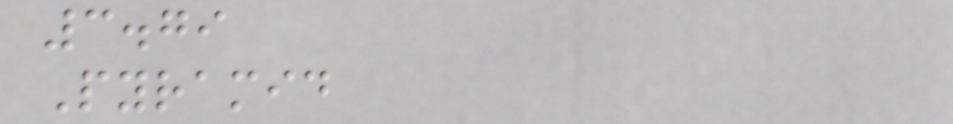3.79
Pyramid
